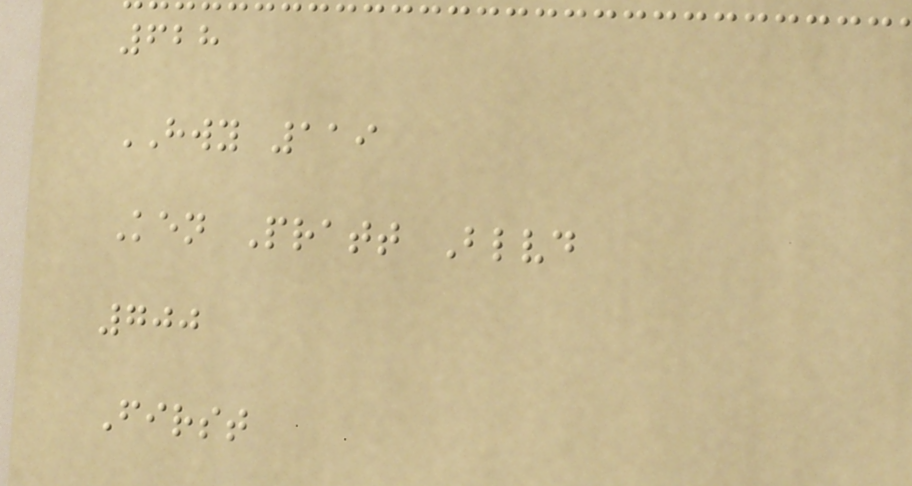628
HWY 119
Ken Pratt Blvd
700
First
